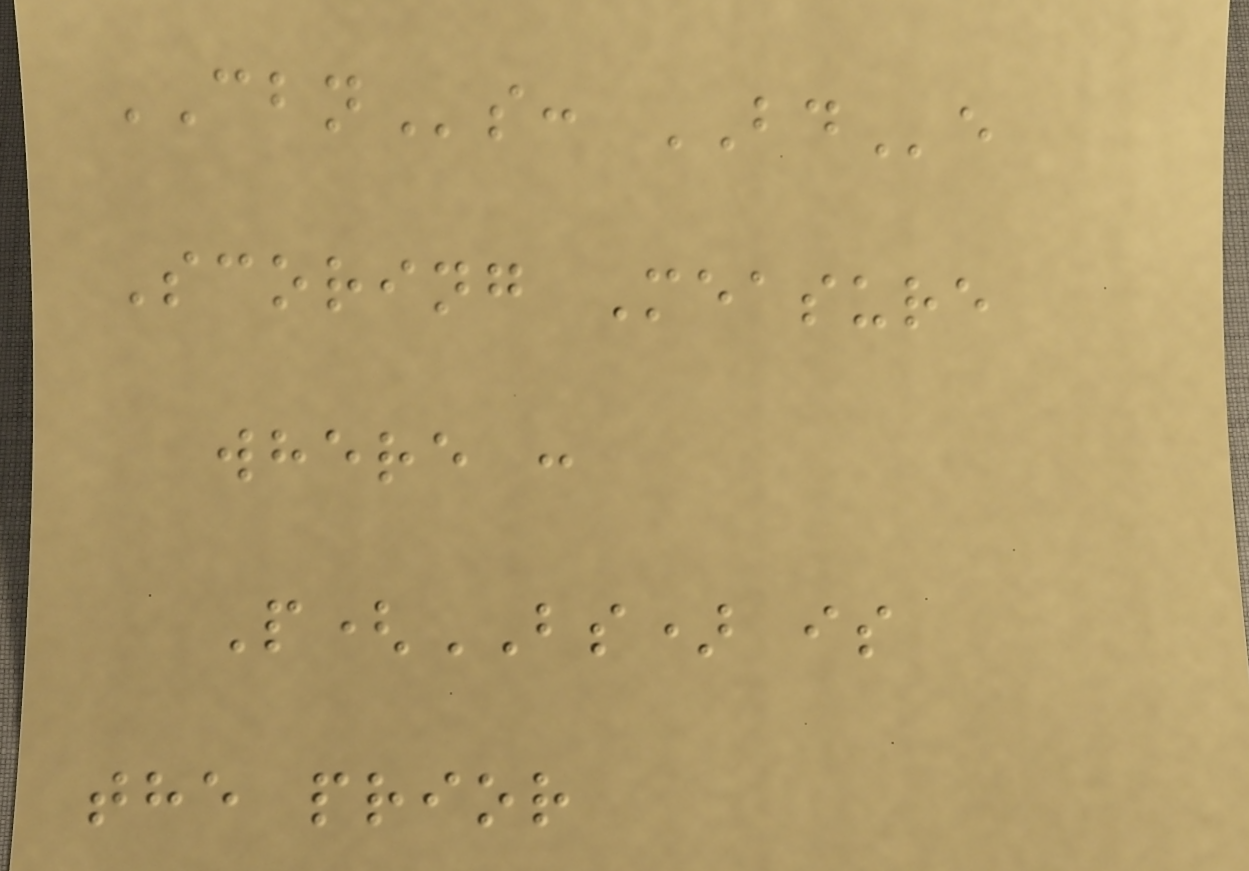CBNs: BDe
Scoring Measure
where :
P(BS) is
the prior
